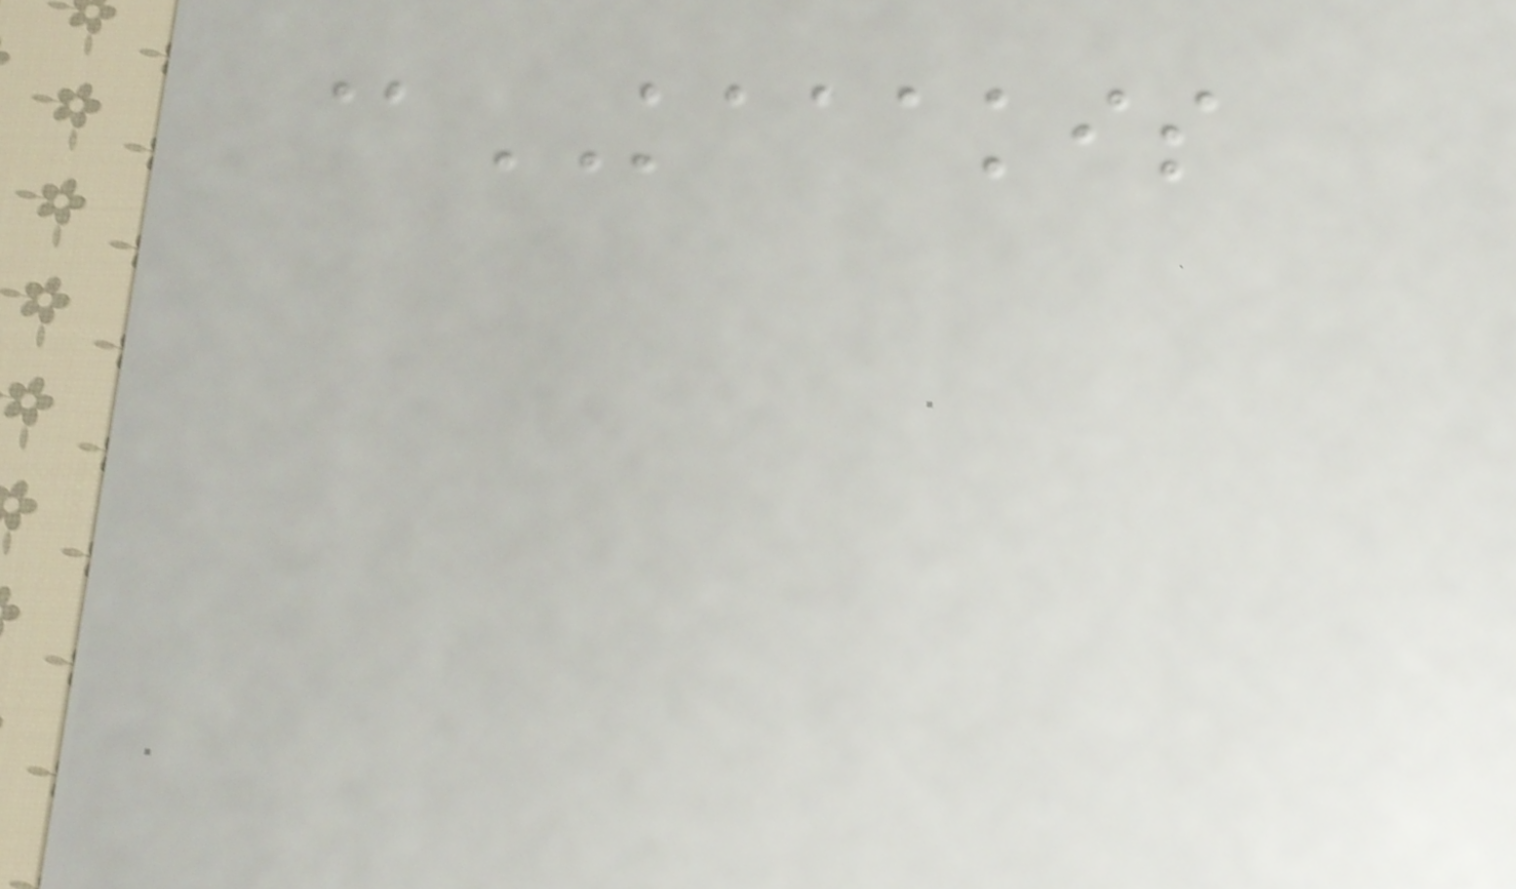@KAAAKIS
